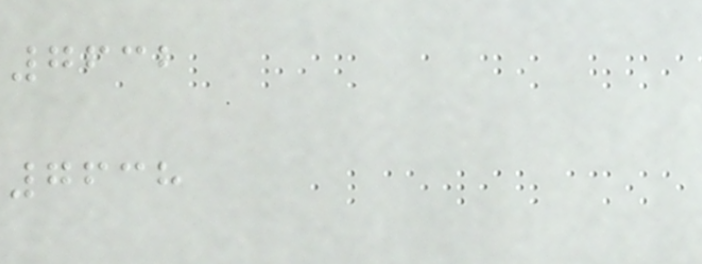7632
7638
